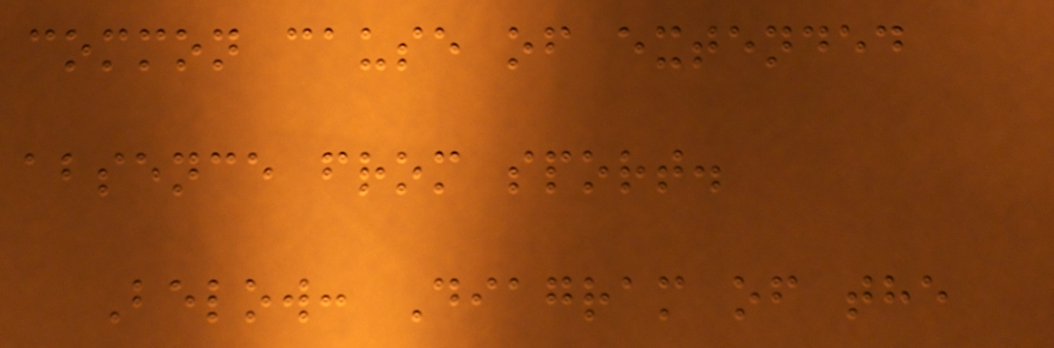common cause of extended
absence from sport.
Below: Diagram of the
